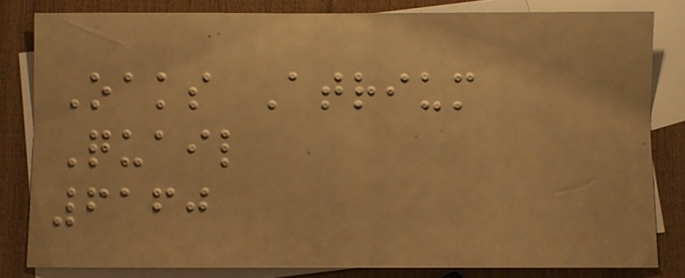Oaks Atrium
Quail
6160
